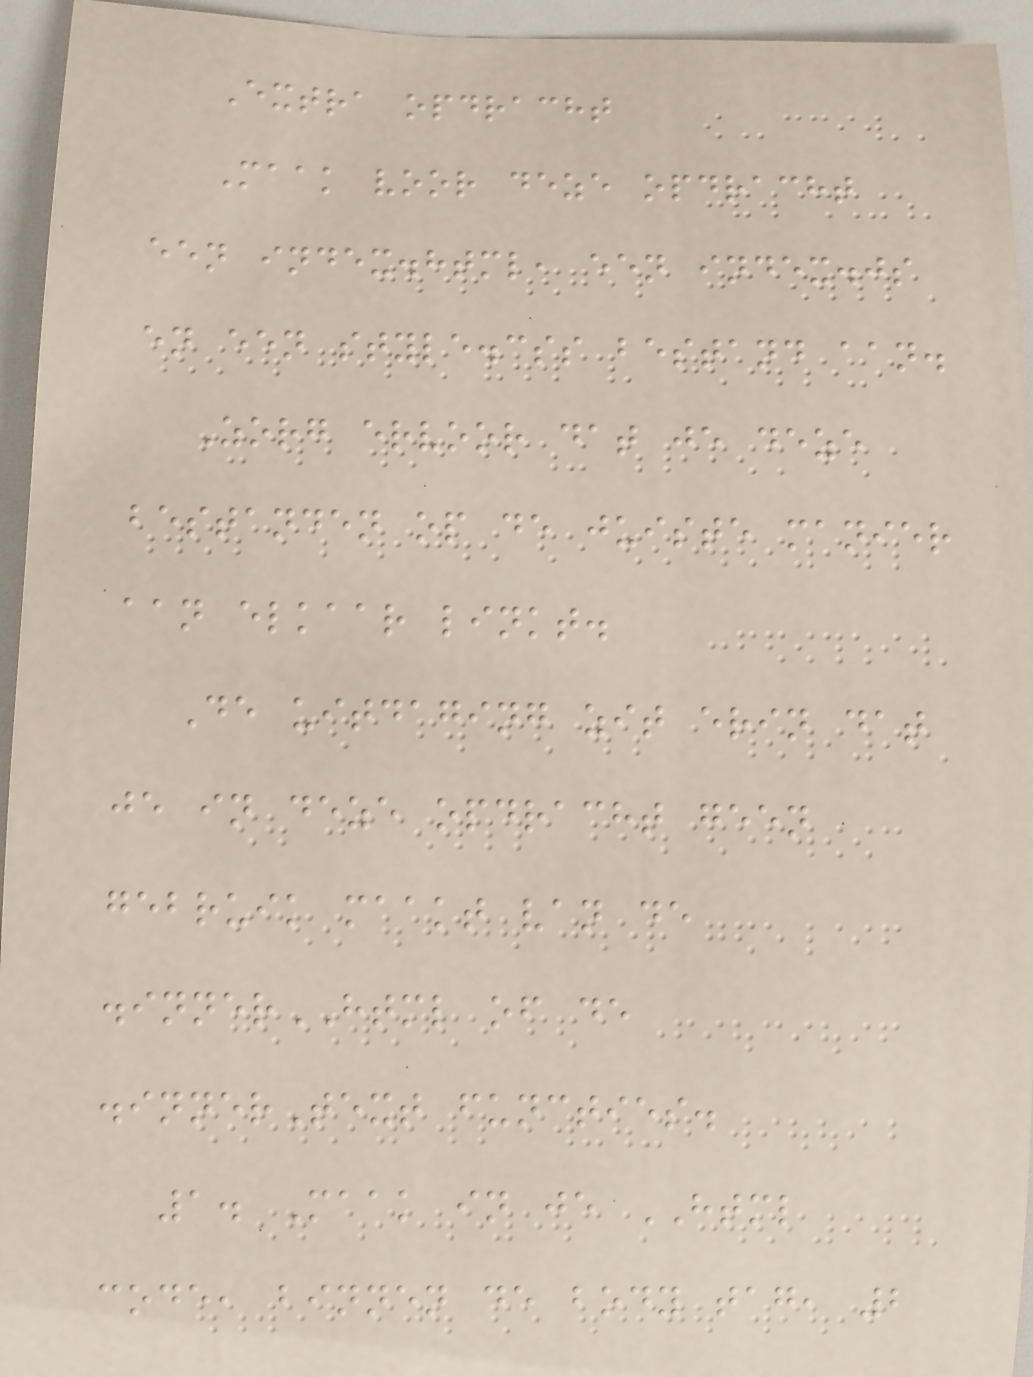Extra opdracht
Maak voor deze opdracht
een index.html, een index.js
en een style.css bestand aan.
Zorg ervoor dat je deze
bestanden op de juiste manier
aan elkaar linkt.
De uitdaging zit erin dat
je in deze opdracht geen
gebruik maakt van de
.innerHTML of de
.innerText functies.
1. Maak in je HTML
code, binnen de body tag, 2
